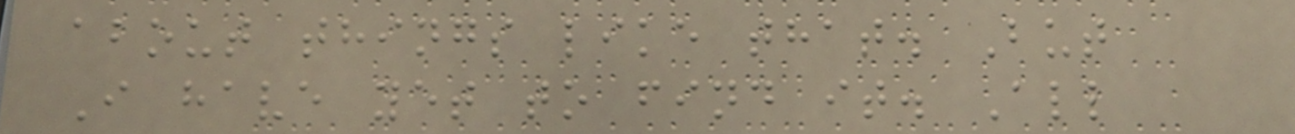about things like that. But
I have yet to find it. All
